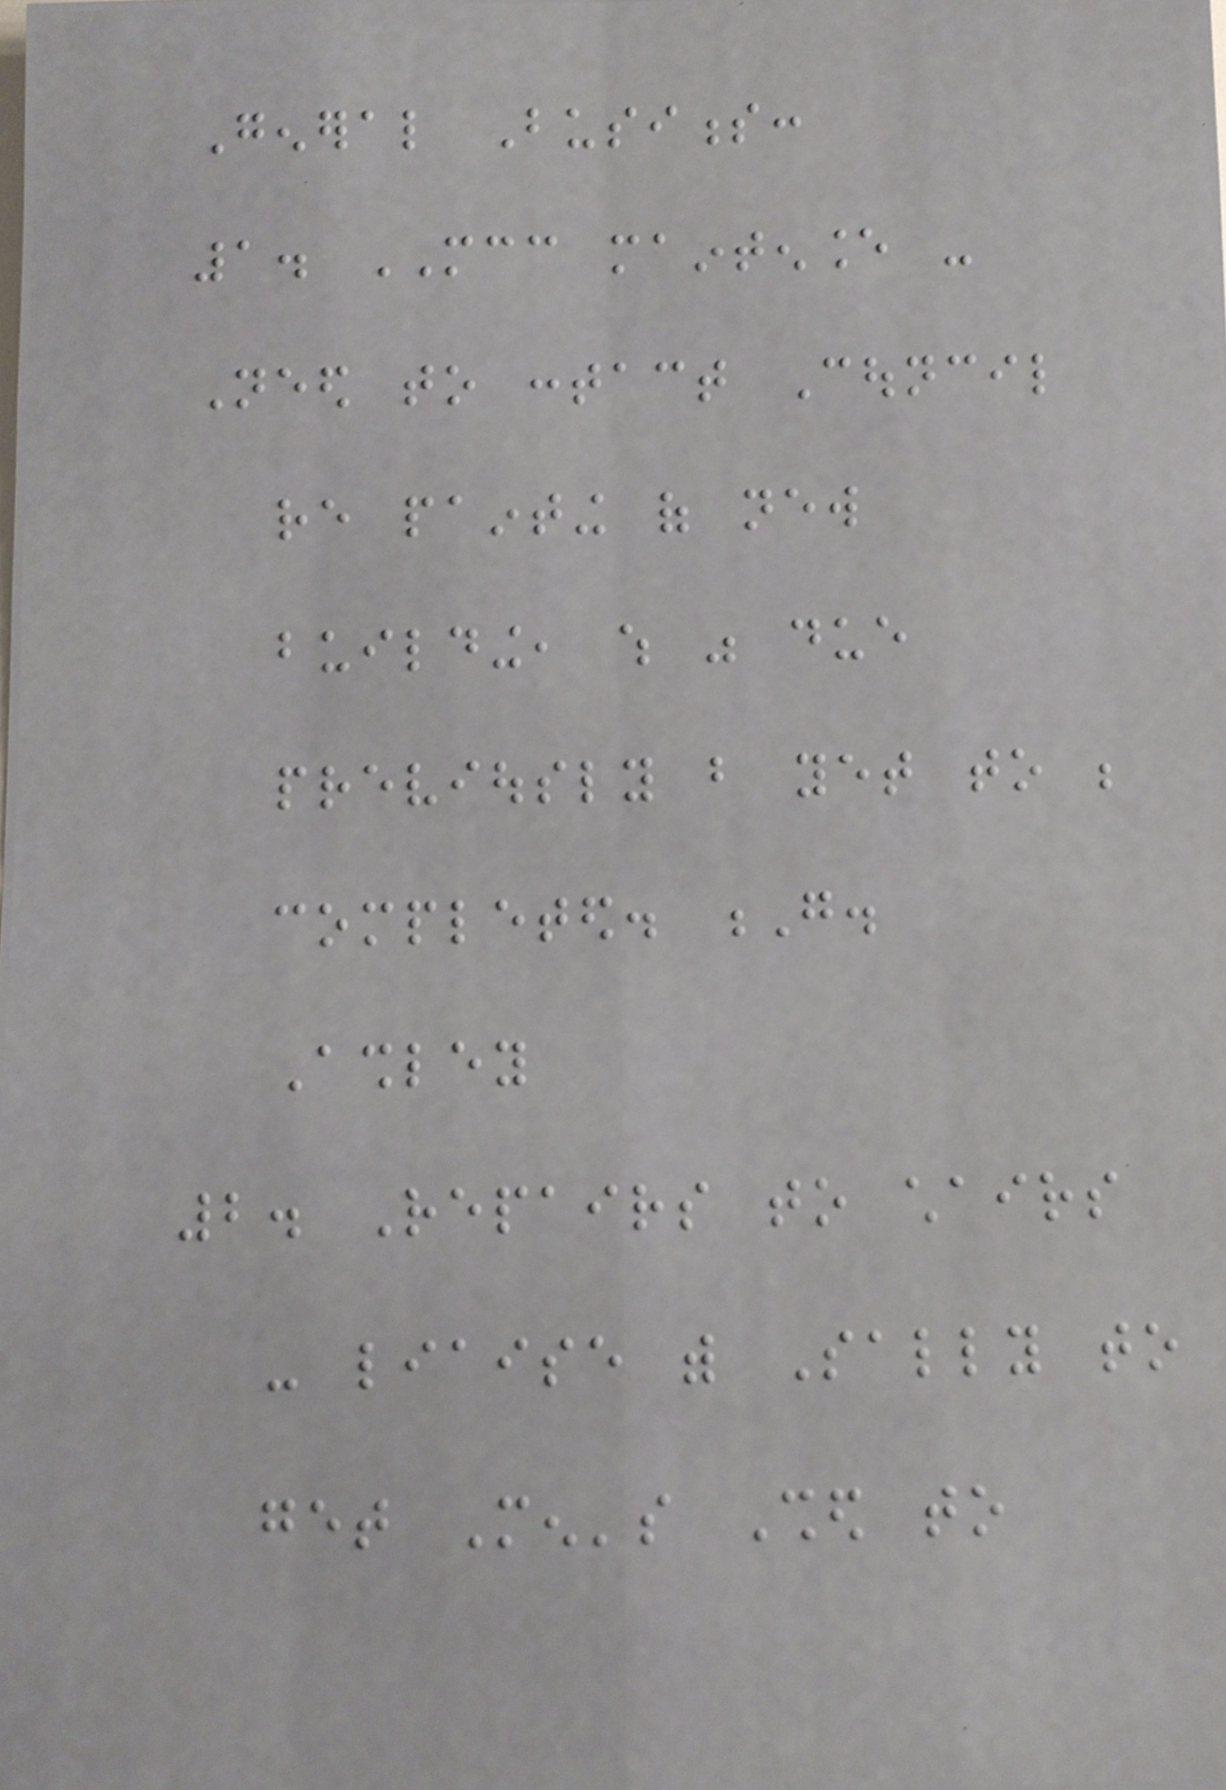General Business:
1. MCC maintenance -
Need to contact Council
re painting of new
building, which was due
previously but yet to be
completed. G.
Ashley
2. Repairs to chairs
- liaise with Sally to
get Men's Shed to
